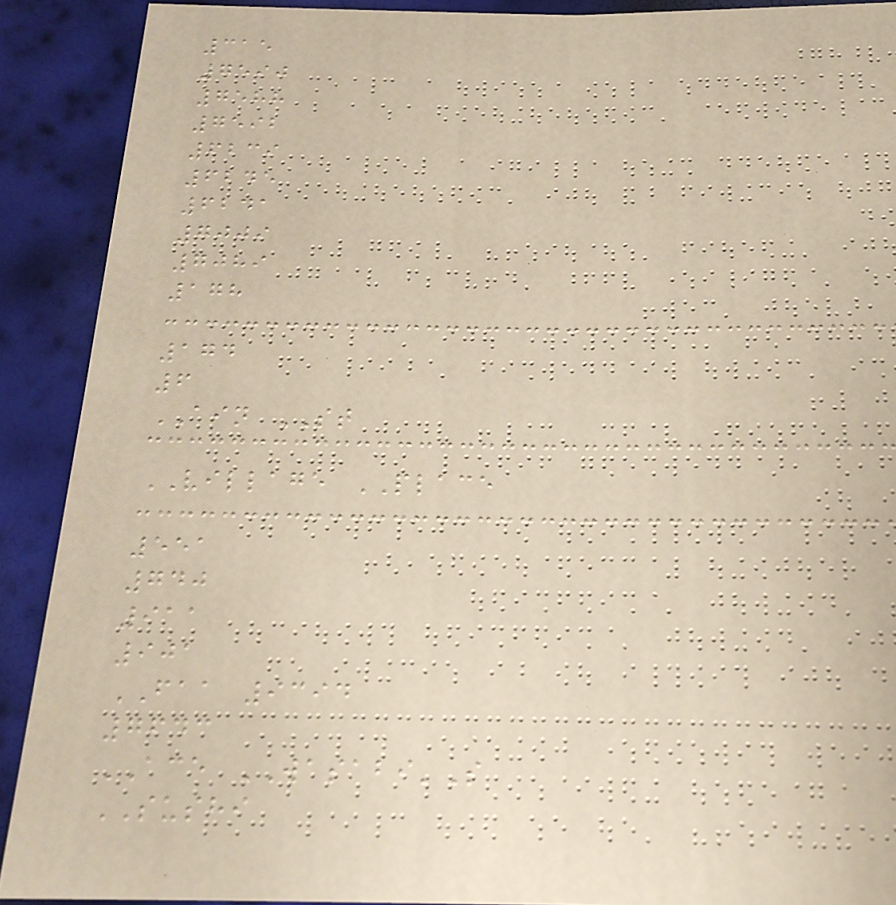315
7590
7588
7592
6239
6245
6241
7009
7089
178
174
6
AIN ST
VILLAGE PLACE
551
740
911
901
FAA 9394
7643
ACE WASABI'S
SUSHI
